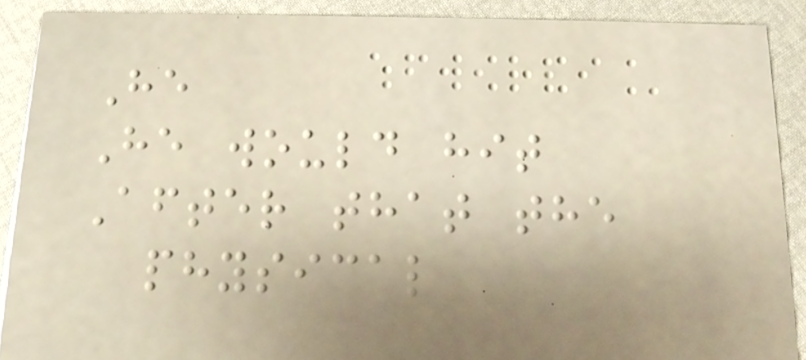He
He would hit
After that the
physical
